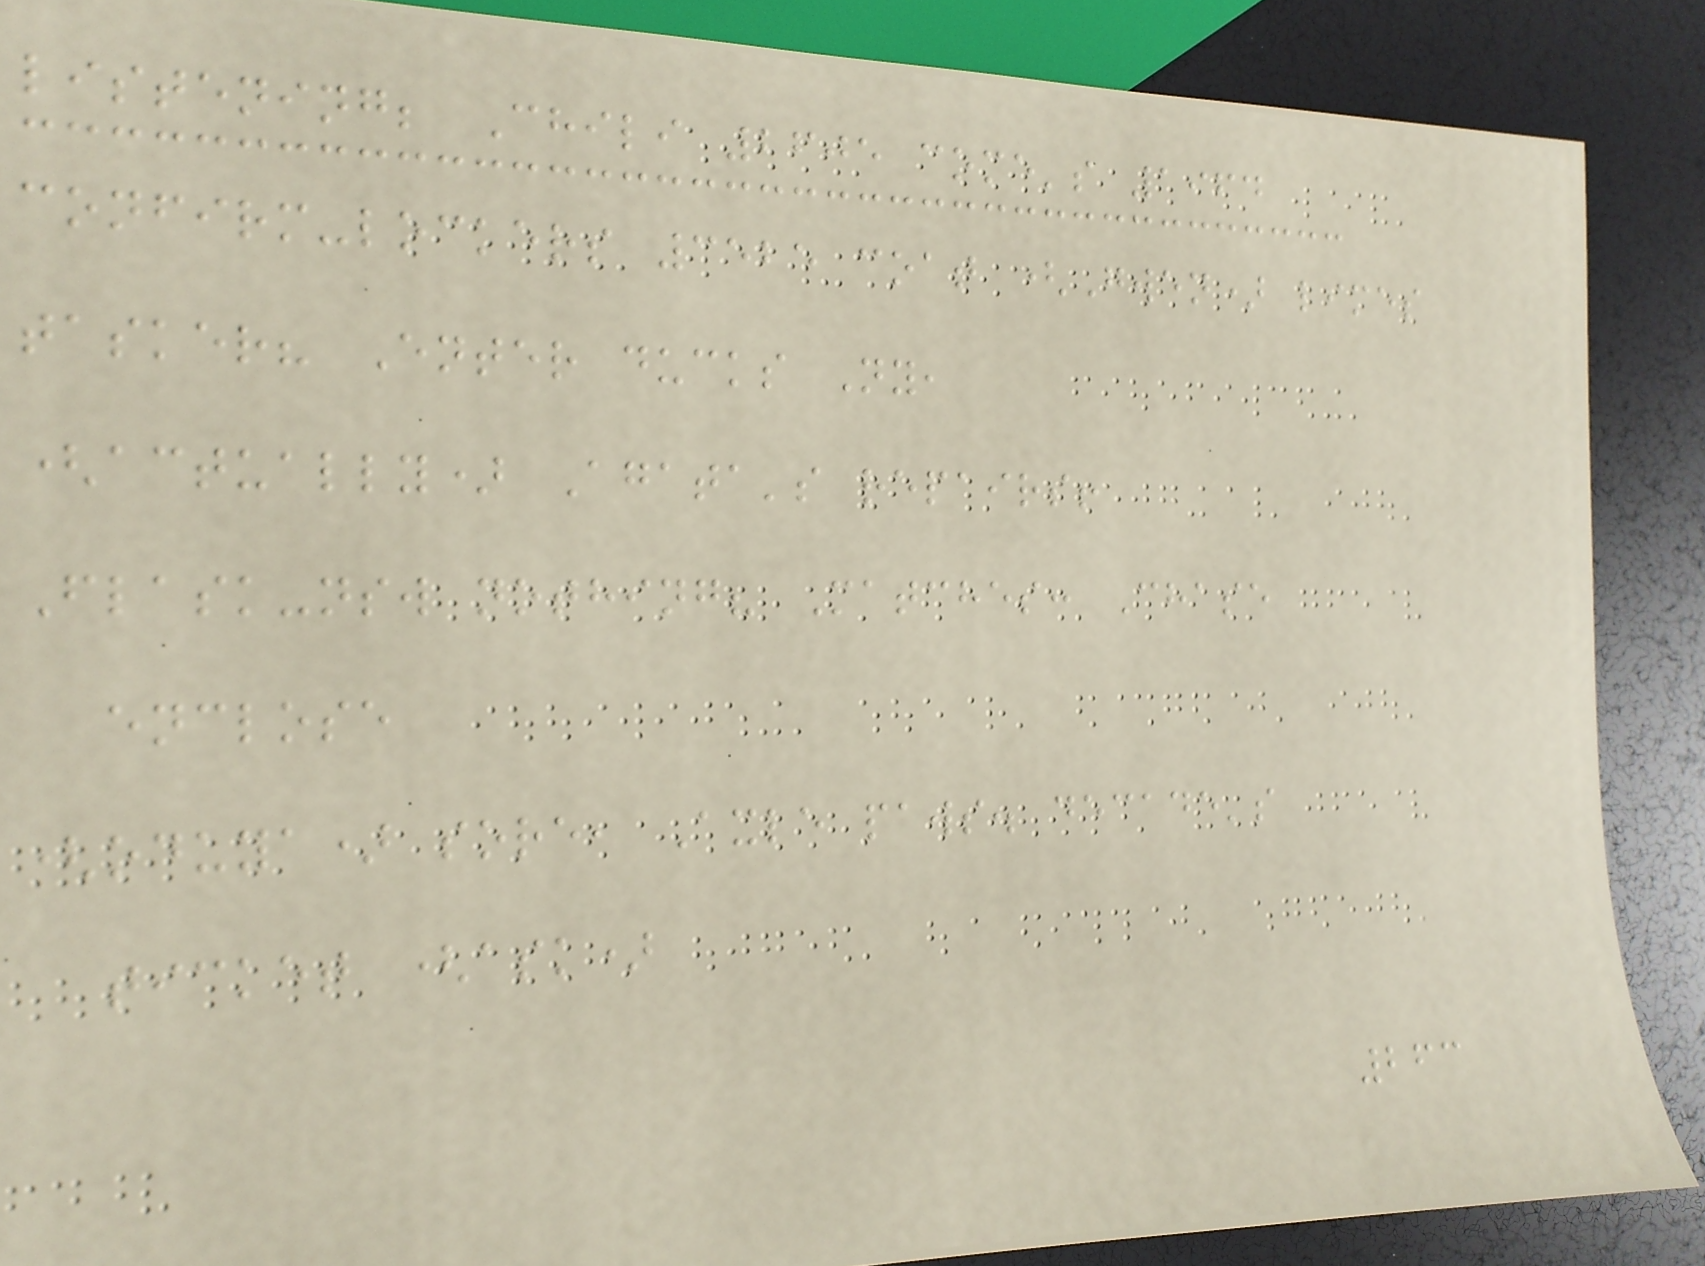listening; Chili 2605 come's 1964
confirm-lockers 3525 coat (Gwen) limes
tasker? Enter ducks Ny,
(actually) Agata's repairs!
Flask-nsw nothing? Matches: Chase
enclose
(oduya) sore, Axle paws. decade's
ticket (ask)
263
